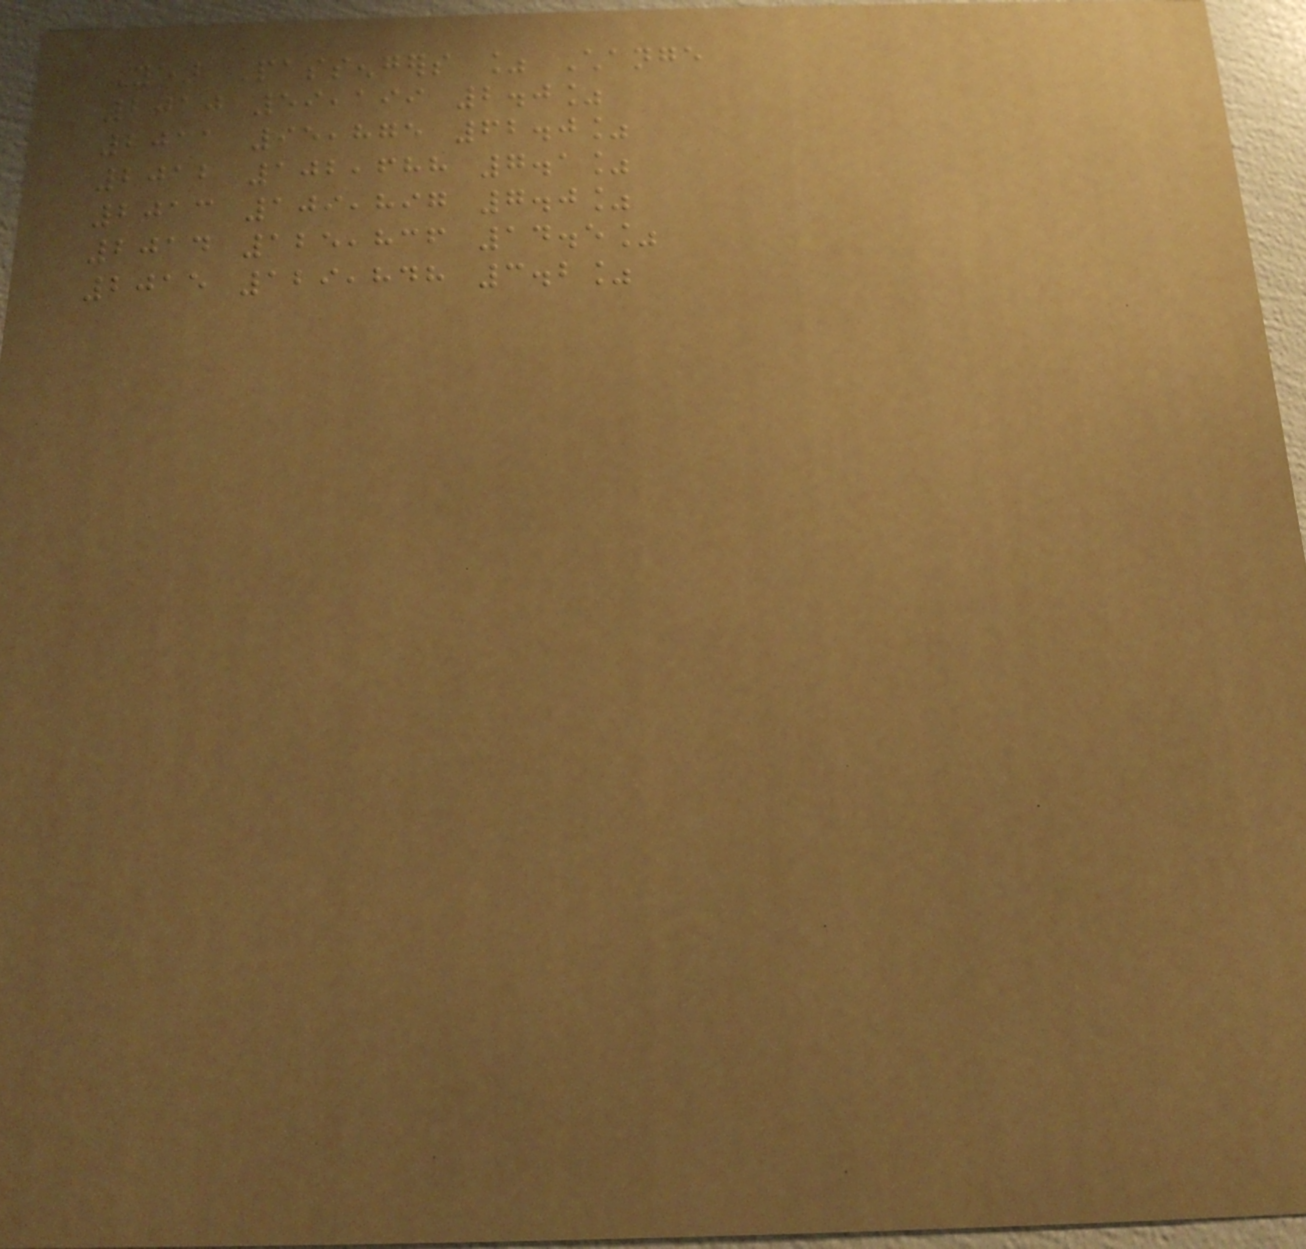Year Passengers % Change
2010 59,199 2.0%
2011 95,875 62.0%
2012 102,688 7.1%
2013 109,897 7.0%
2014 125,836 14.5%
2015 129,848 3.2%
